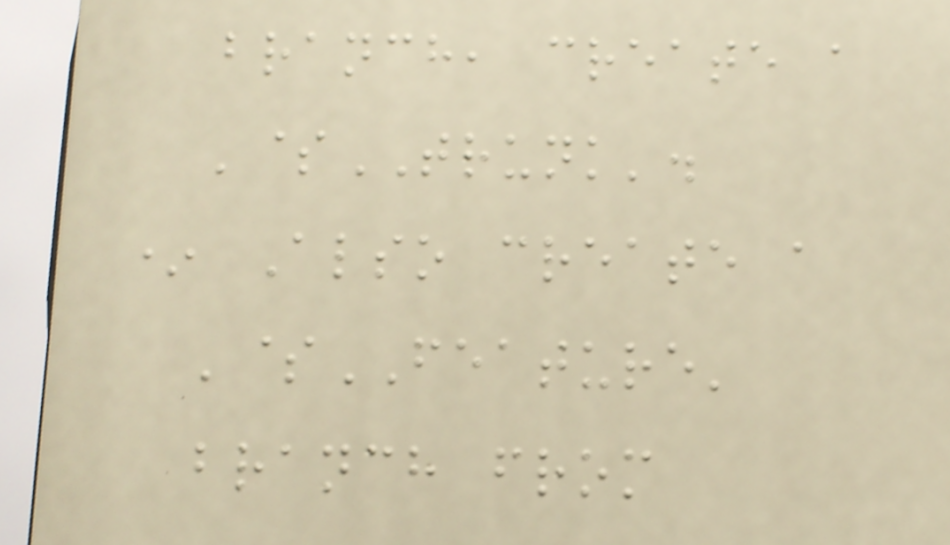branch, create a
'$TRUNK'.
* Also create a
'$FEATURE'
branch from
